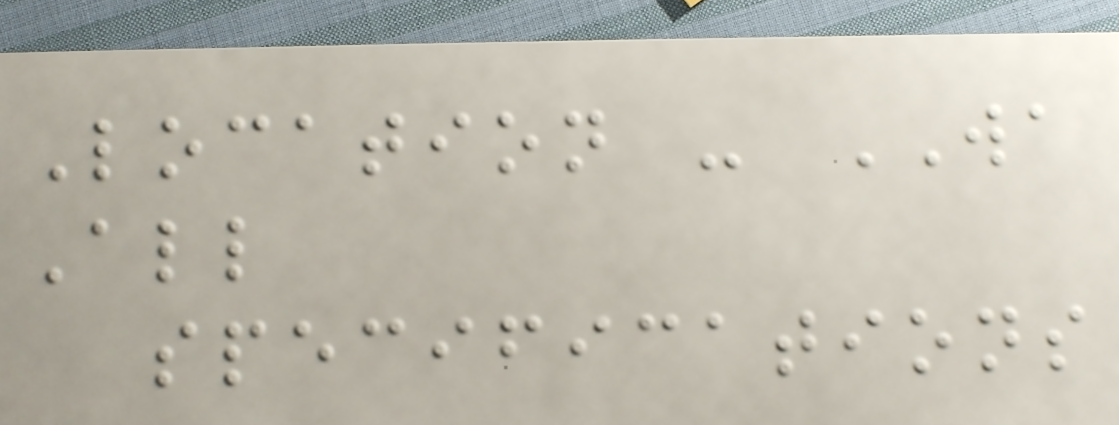Location - WA
All
specifications
